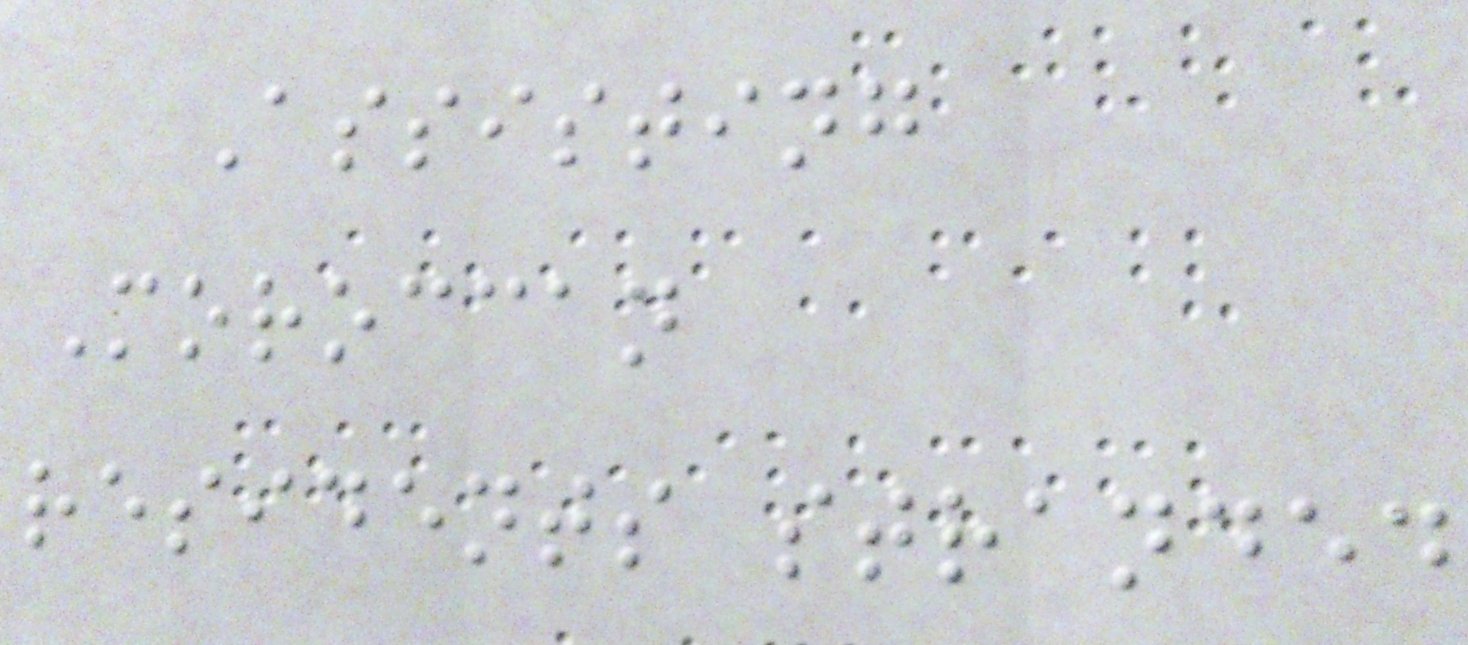Assisting
Moroccan
residents stranded
